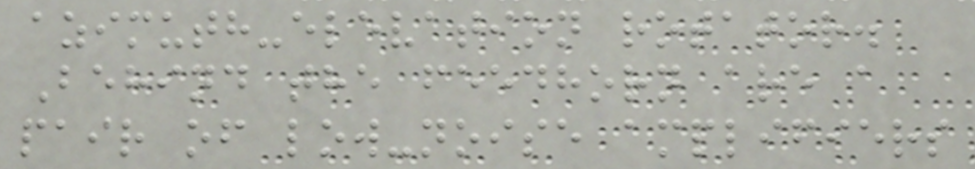azimuth-elevation rotator.
Behind the feedhorn are a
pair of low-noise amplifiers
